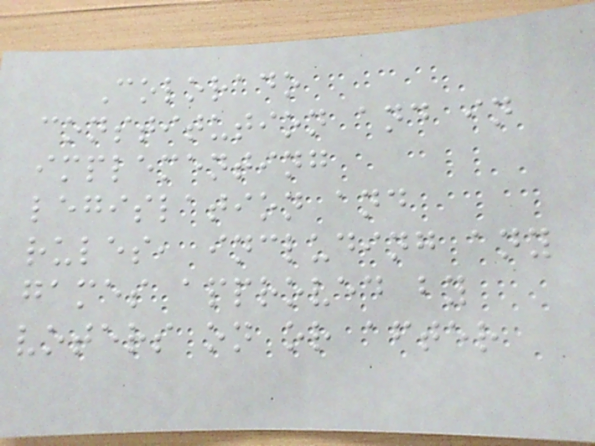Colorado
constitution and in
implementing
legislation and
rules, including any
games approved by
voters on or after
